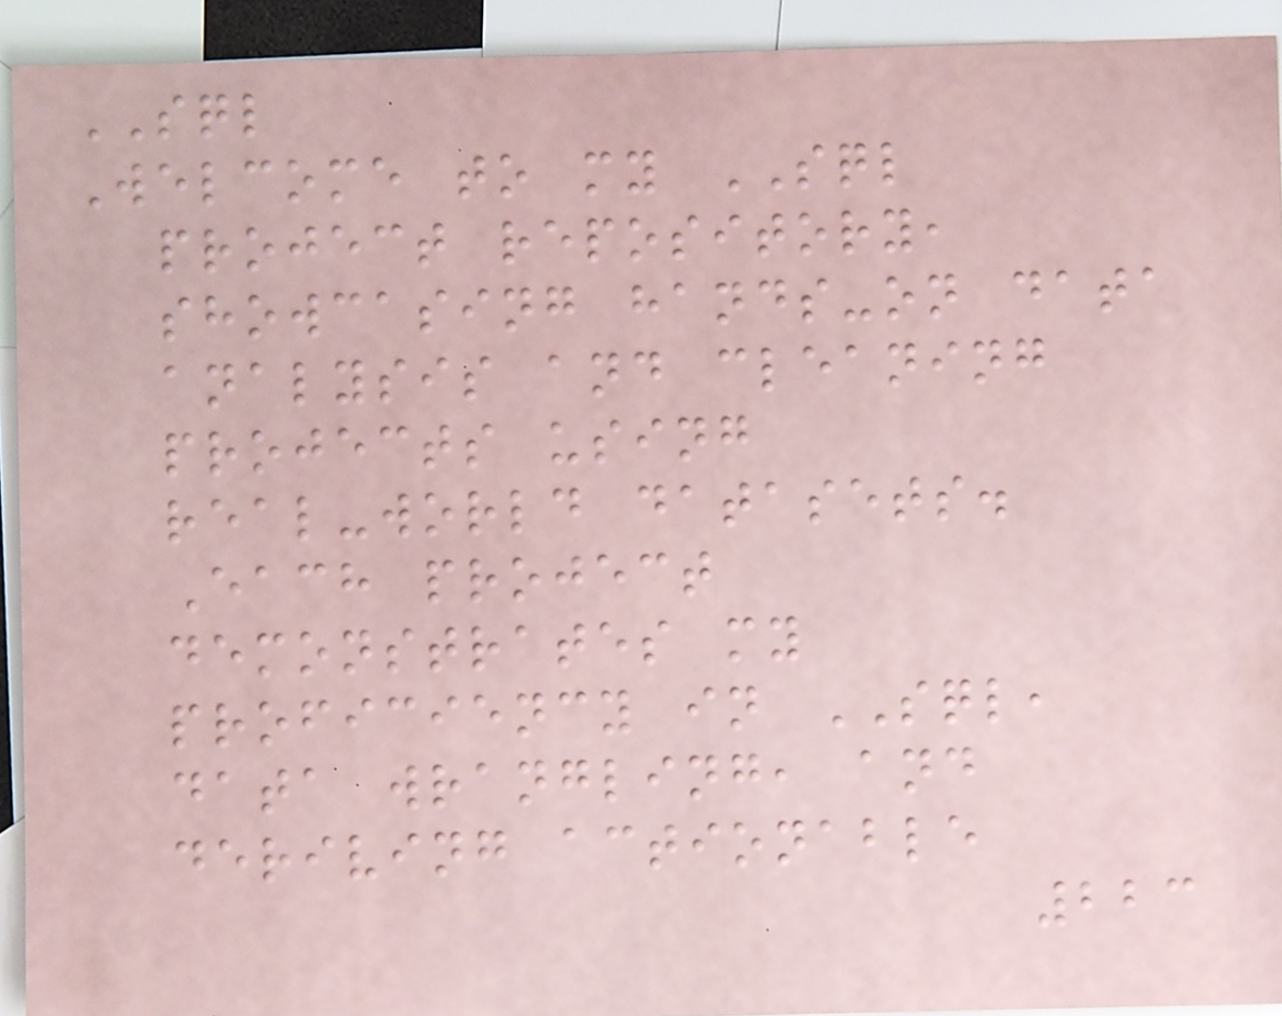SQL
Welcome to my SQL
project repository,
showcasing hands-on data
analysis and cleaning
projects using
real-world datasets.
Each project
demonstrates my
proficiency in SQL,
data wrangling, and
deriving actionable
223
